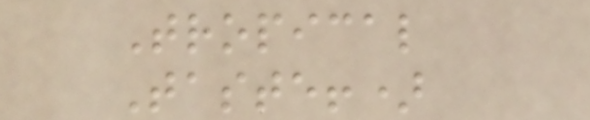Tropical
Taste!)
